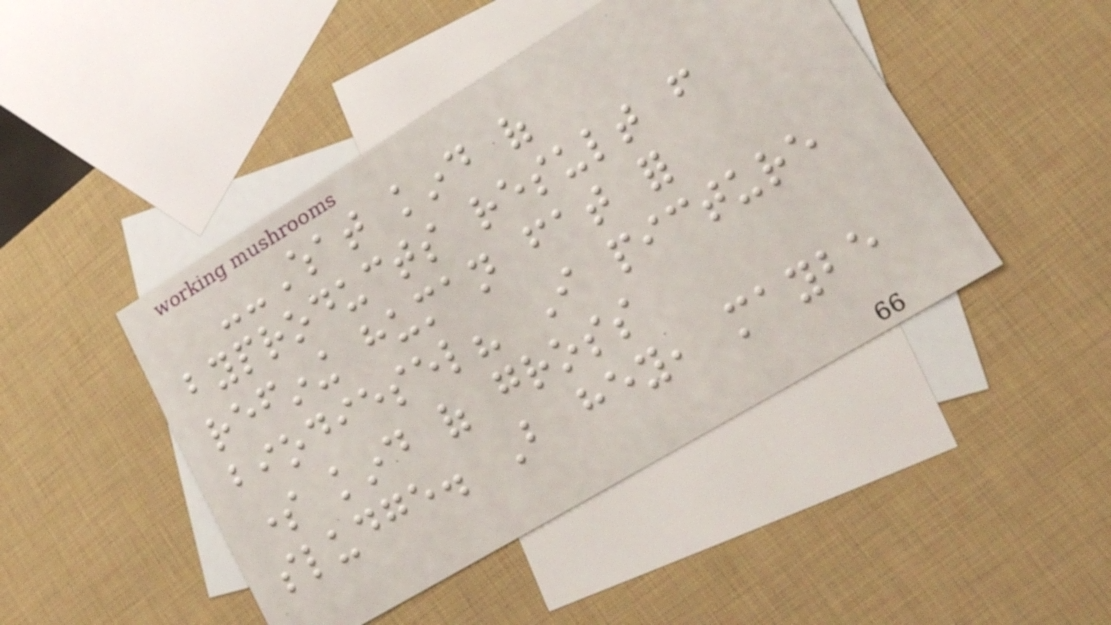--What kind of
byproducts result from
refining human fat for
biodiesel? I picture
some kind of gross
sludge. But hey, maybe
